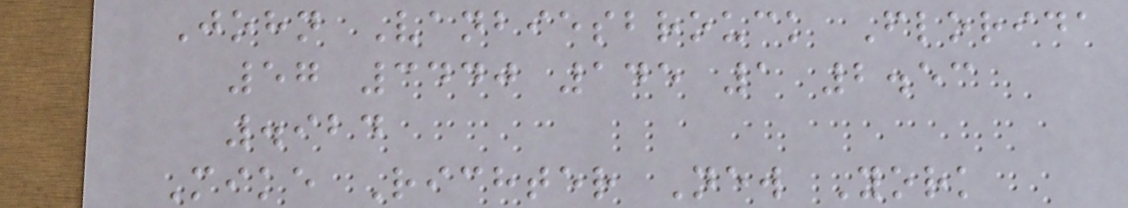John Vanbiesbrouck Florida
57 3440 145 1 2.53
.924
Mike Richter New York
